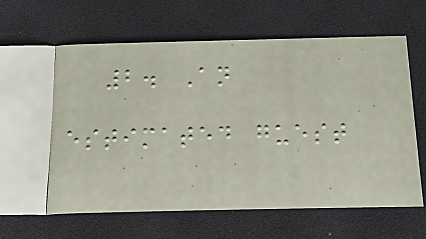2. An
estimated guest
